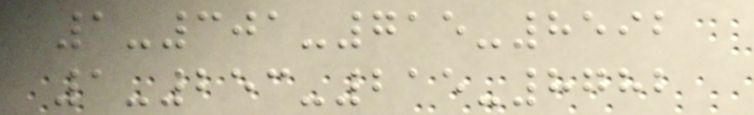1-301-715-8592
1-253-215-8782
